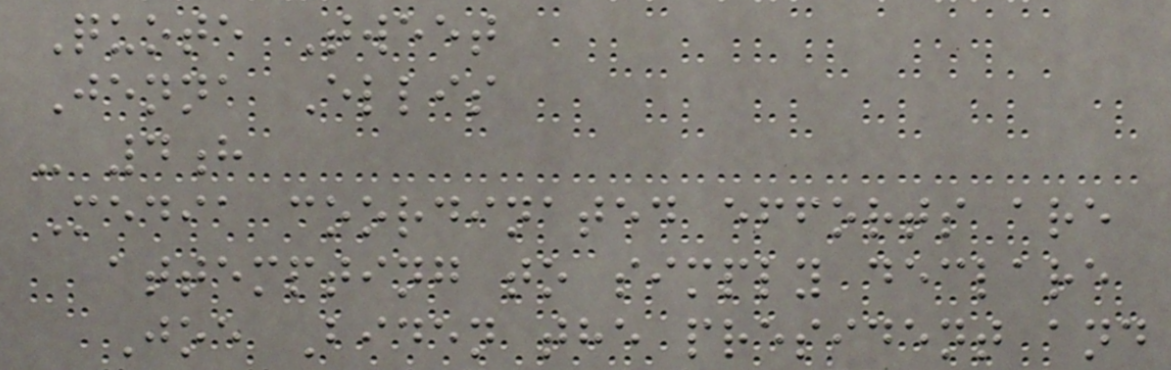Quote Tweet
Jenna Ellis
- 4h
Media coordinated efforts are
attempting to simply declare
Joe Biden the president and
